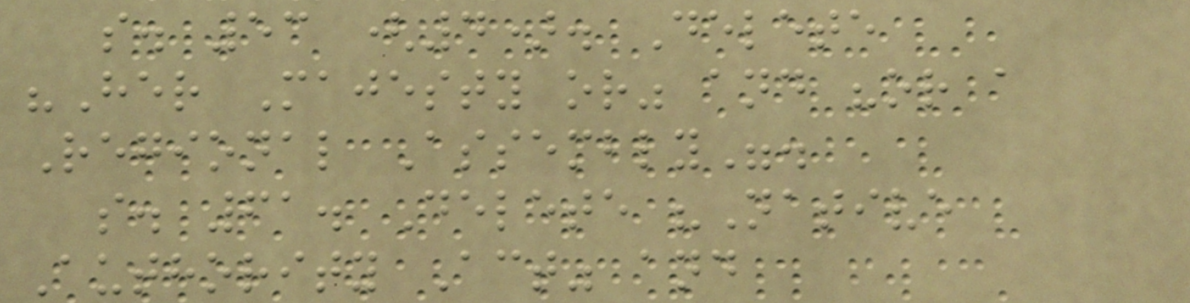s. 53 (4). Delete
"Her Majesty or" and "or a
Regional Assembly".
s. 61. Delete "Native
Authority Act" and
